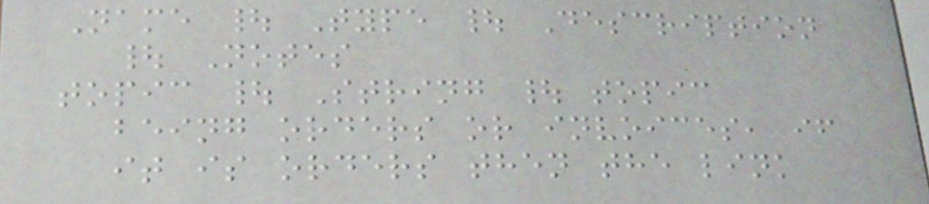Name | Type | Description
| Notes
topic | String | topic
being orders or invoices, if
it is orders then the link
